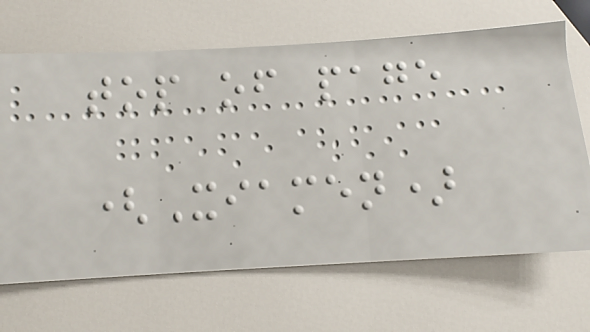top of page
(Xiamen)
